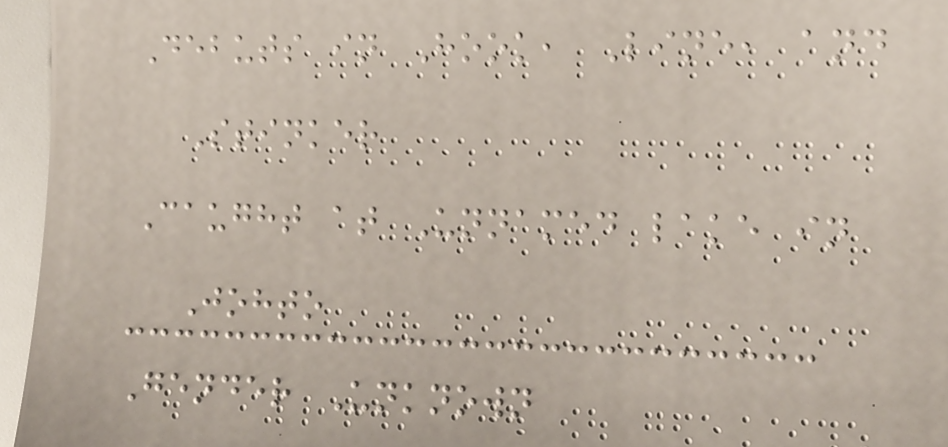Debuts in Hook, Line, and
Stinker
Caught at Unnamed lake in
Johto
Gender Unknown
